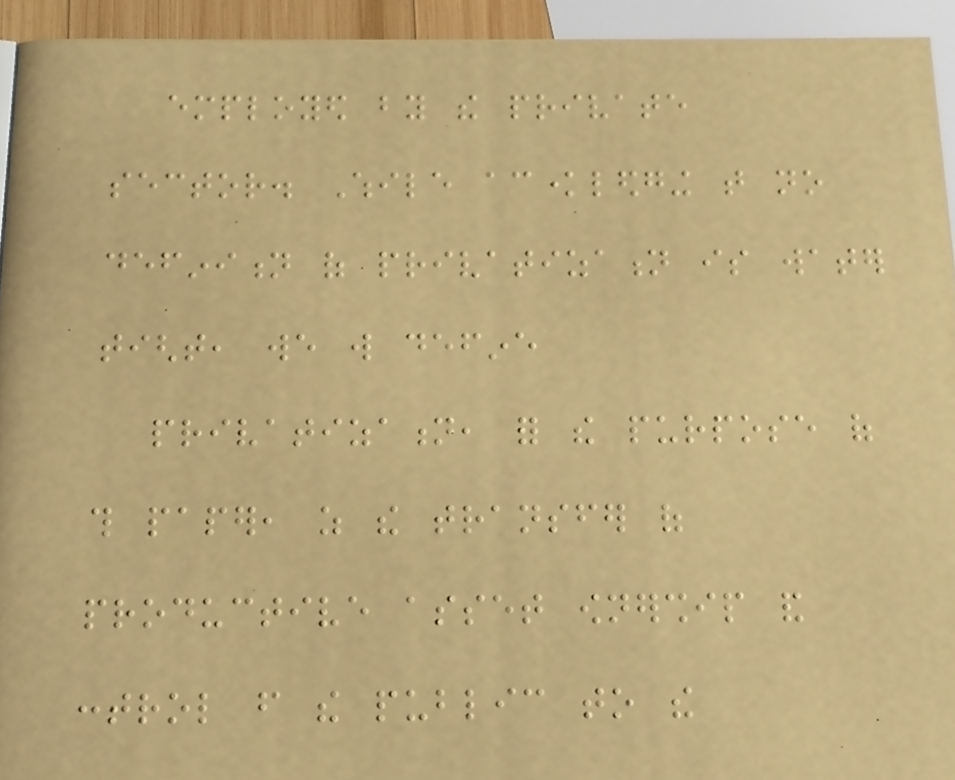employed by the private
sector. While acknowledging that no
definition of privatization is water
tight, we will define
privatization, for the purpose of
this paper, as the transfer of
productive asset ownership and
control from the public to the
